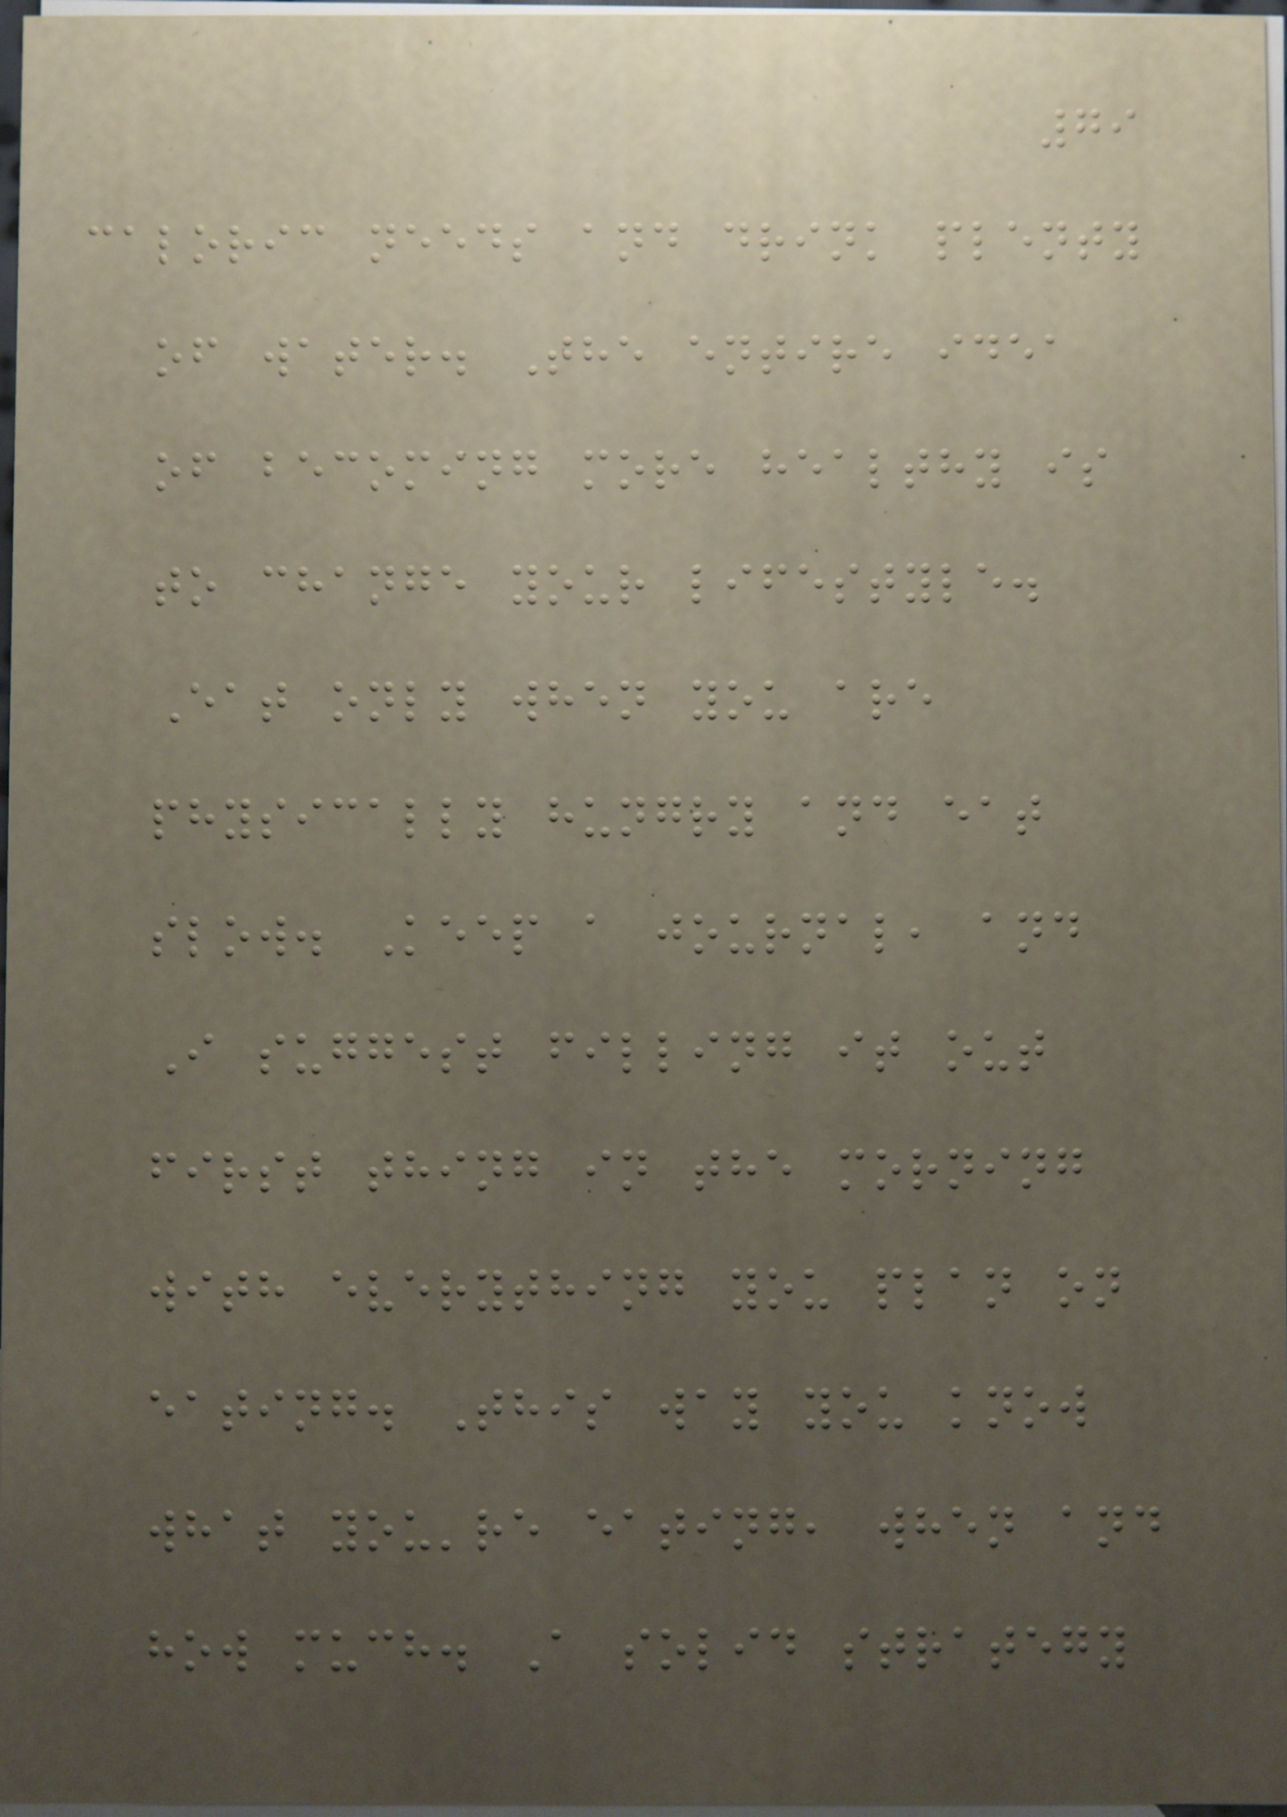79
caloric needs and drink plenty
of water. The entire idea
of becoming more healthy is
to change your lifestyle.
Eat only when you are
physically hungry and eat
slow. Keep a journal, and
I suggest filling it out
first thing in the morning
with everything you plan on
eating. This way you know
what you're eating, when and
how much. A solid strategy
